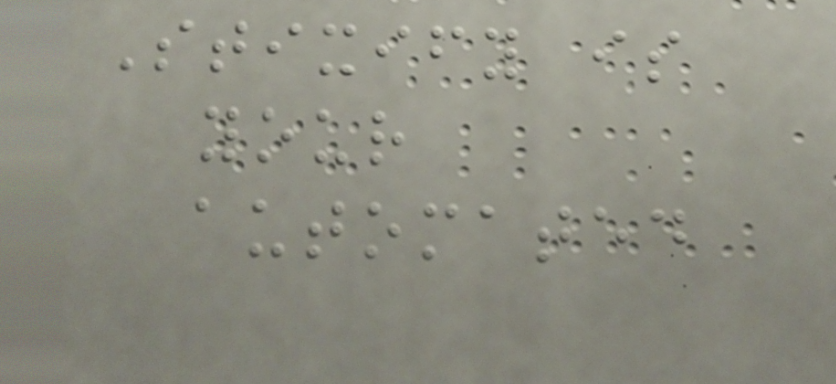Stixify is
your
automated
